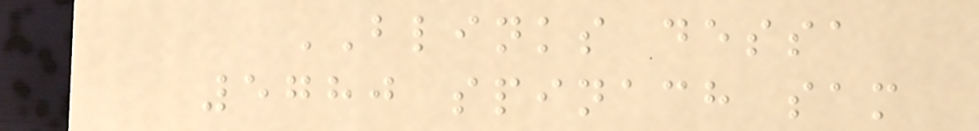BLINKS dessa
5780 spinach sam
